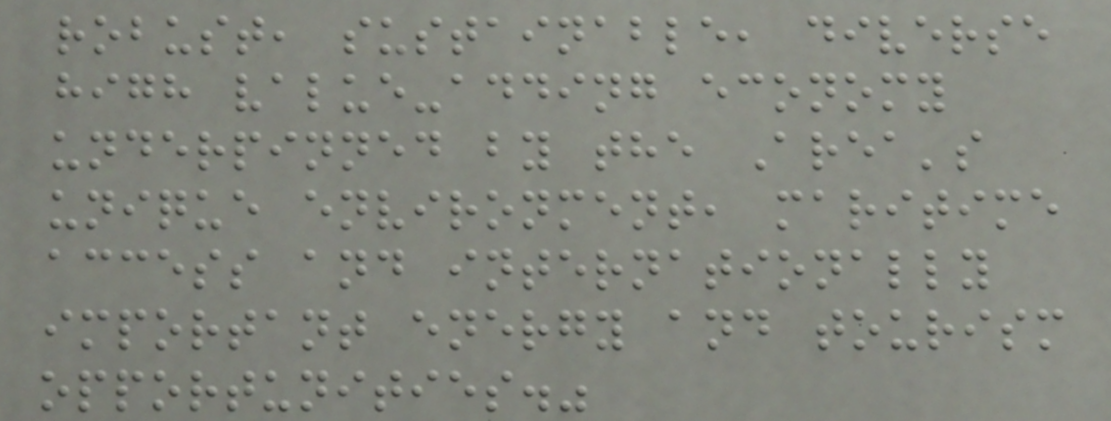robust, sustainable, diverse
high value-adding economy
underpinned by the Area's
unique environment, maritime
access and internationally
important energy and tourism
opportunities."
